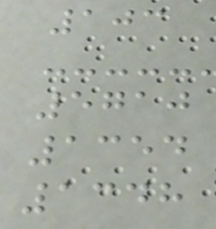103
5710
1354
1348
